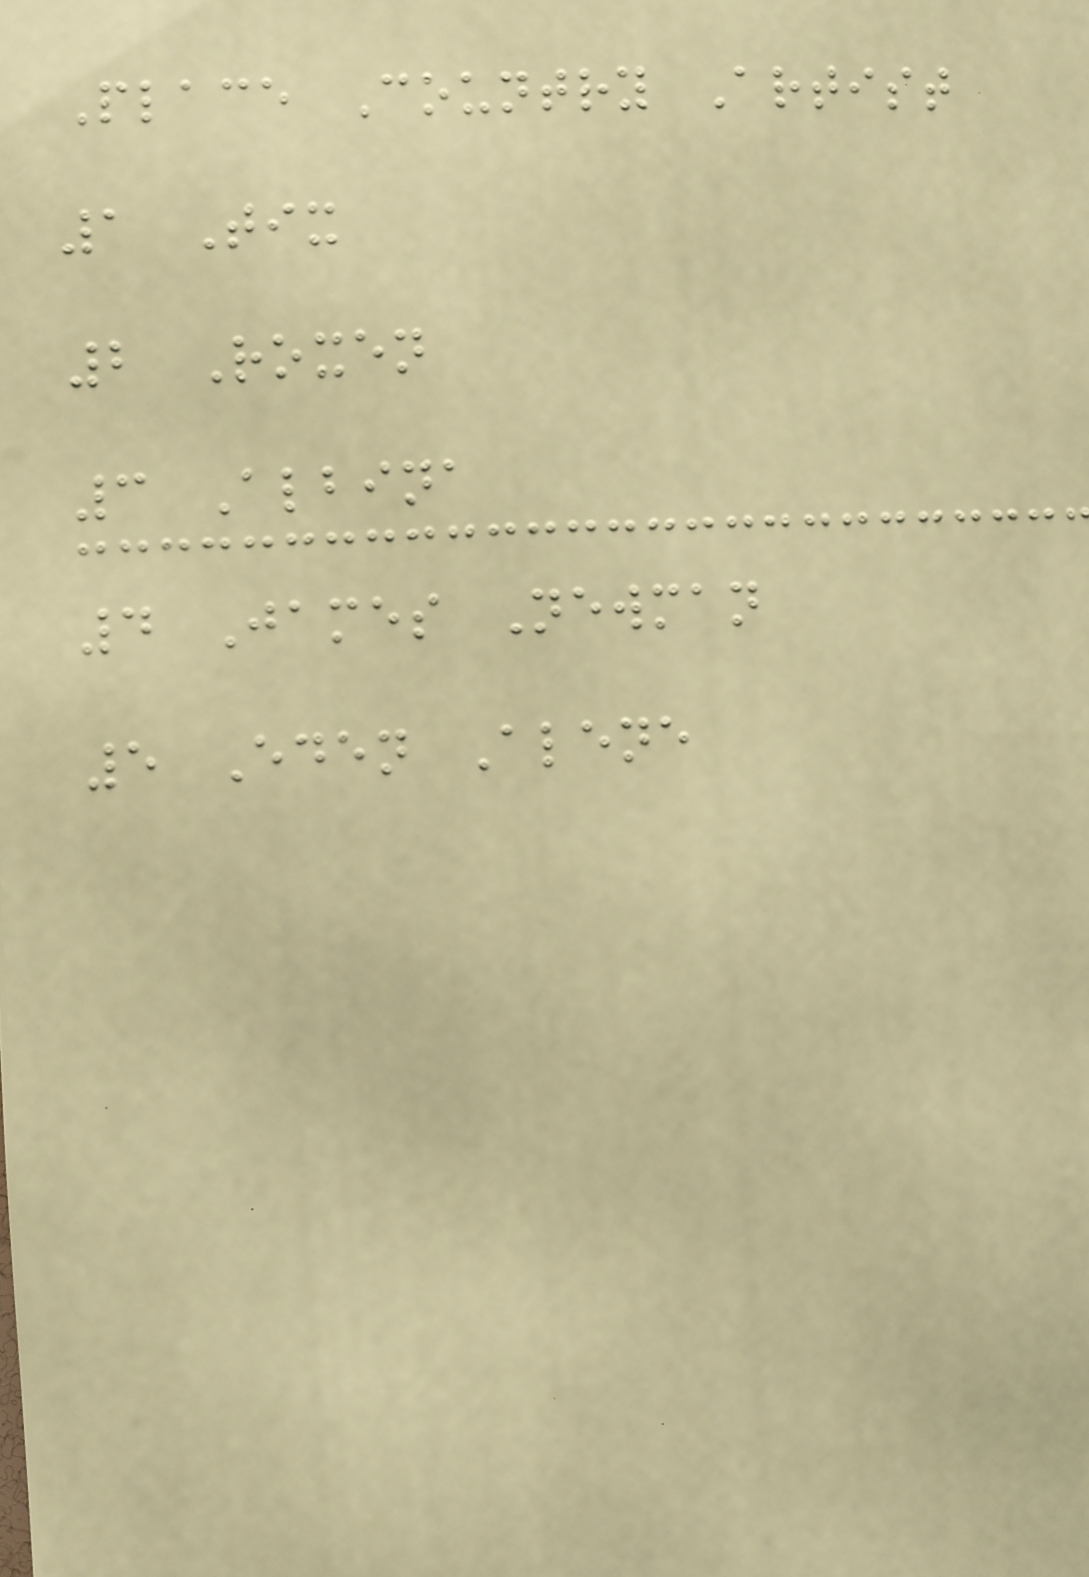Place Country Artist
1 Tix
2 Roxen
3 Albina
4 James Newman
5 Eden Alene
